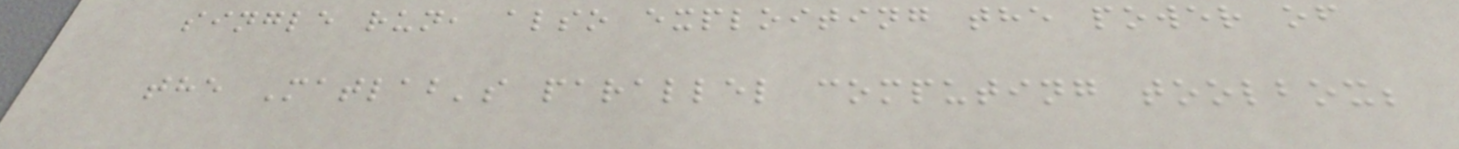single run, also exploiting the power of
the Matlab's parallel computing toolbox;
